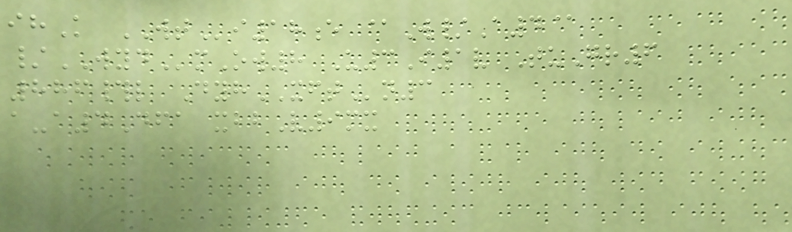ihK WTi18e @W/A4@
/WYDmOw8 U3I1v TuGr6
886#l DyhXFTn3
a-a4Dfa xbbV9mx
